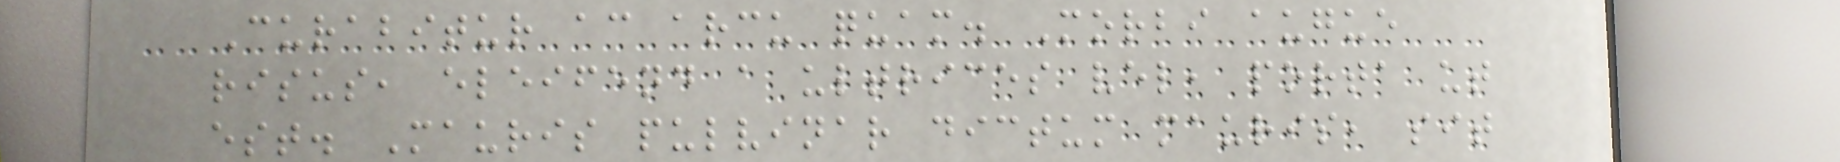Curabitur ac arcu quam. Morbi augue
risus, eleifend a ultrices vel, porta ut
est. Mauris pulvinar dictum mauris, sit
